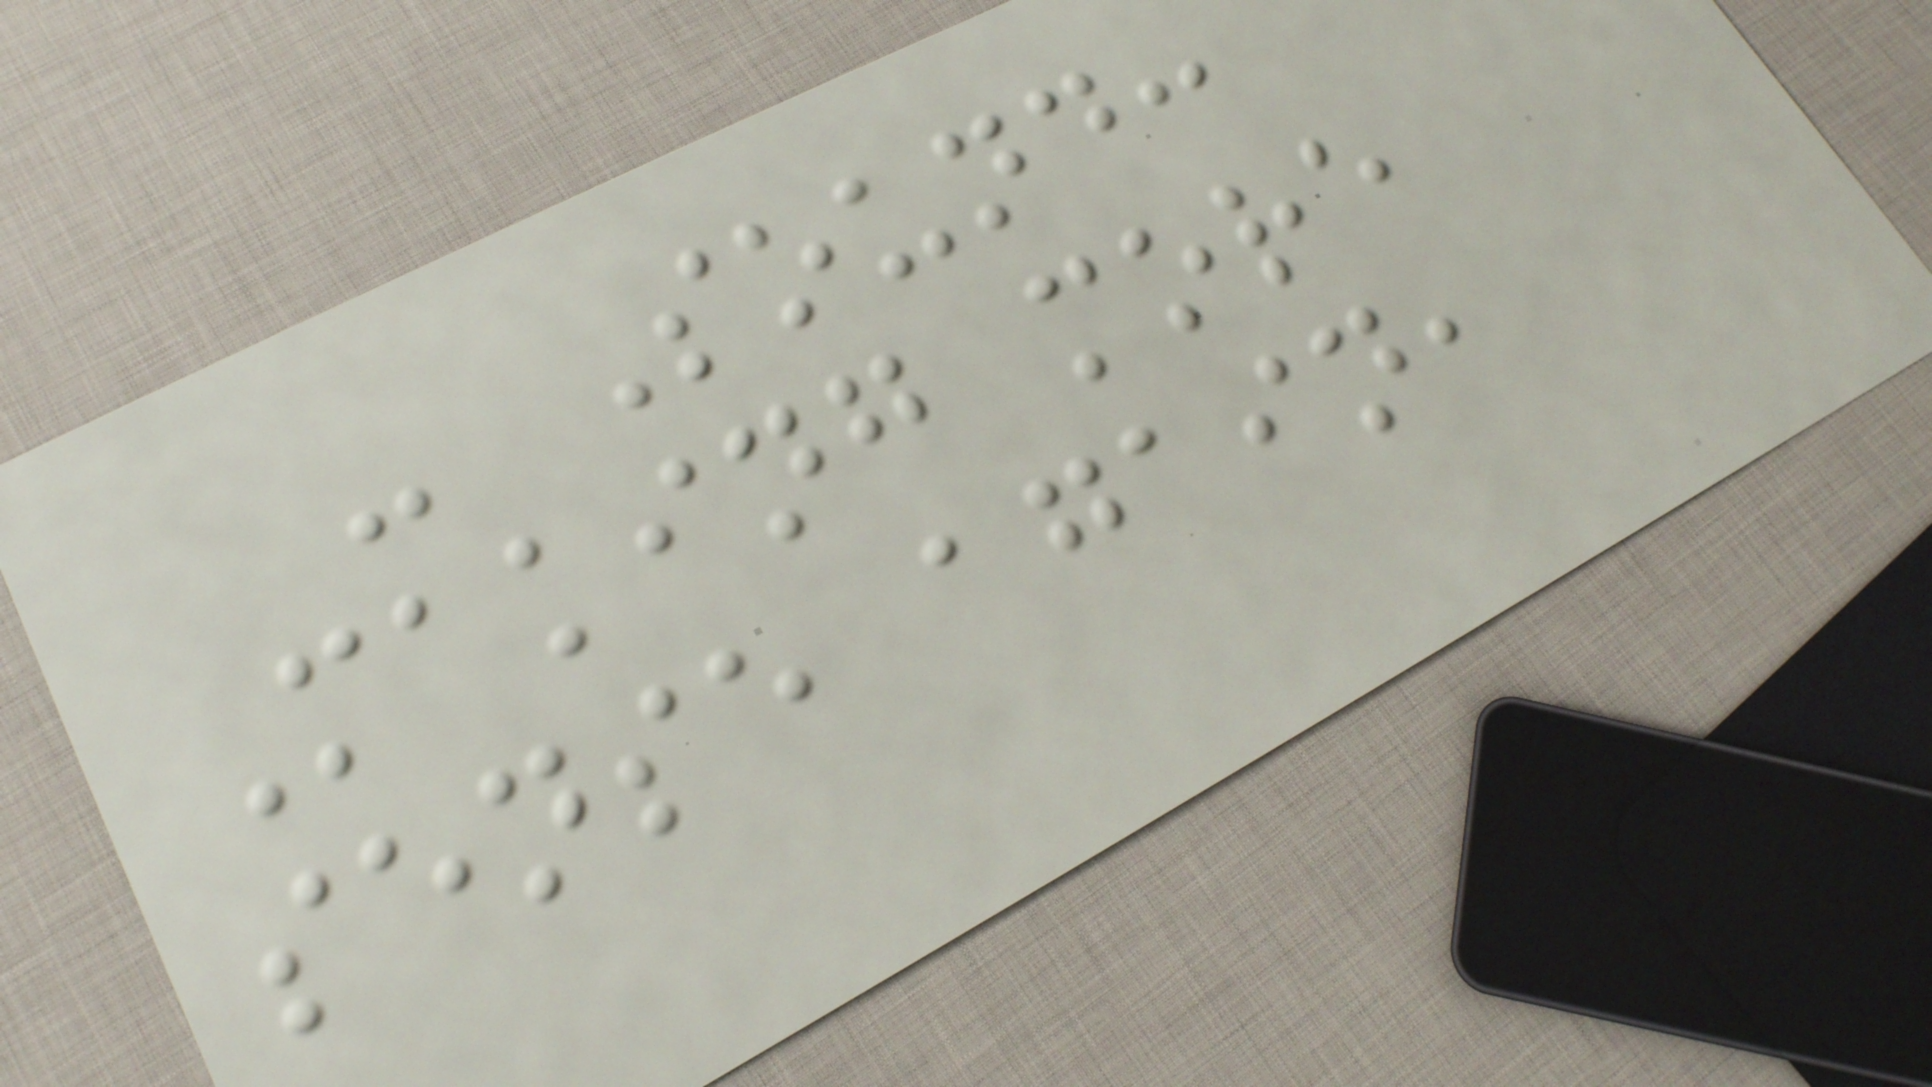- Sound:
Making more
sense again,
